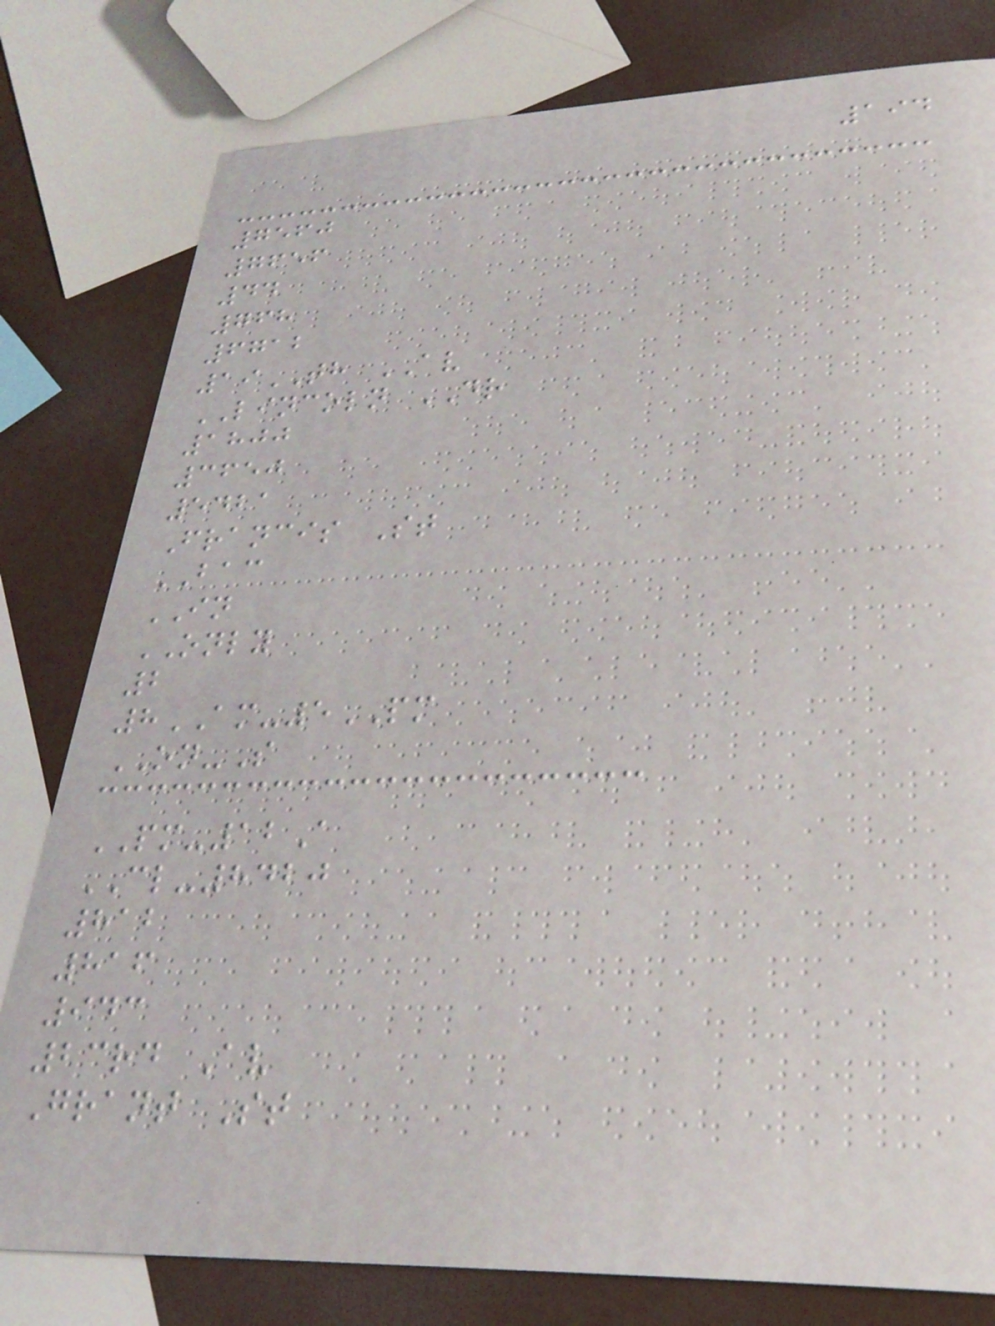194
7560
7656
44
768
6712
19TH AV
LINCOLN DR
1800
3650
5421
Francis St
BAC
IN
ONLY
2
8AM-5PM
ON-S
PM-12A
CL-8420
812
816
943
23rd Av
Grant St
